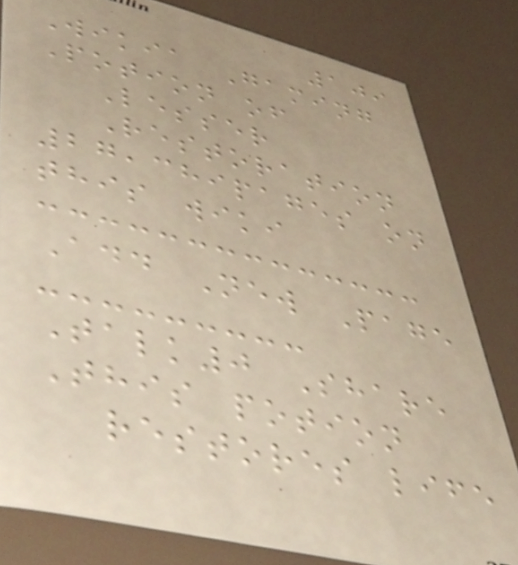109
Wikia Gaming
Potion of
Lesser
Restoration
27,389pages on
this wiki
Add New Page
Talk0 Share
This potion
restores life
